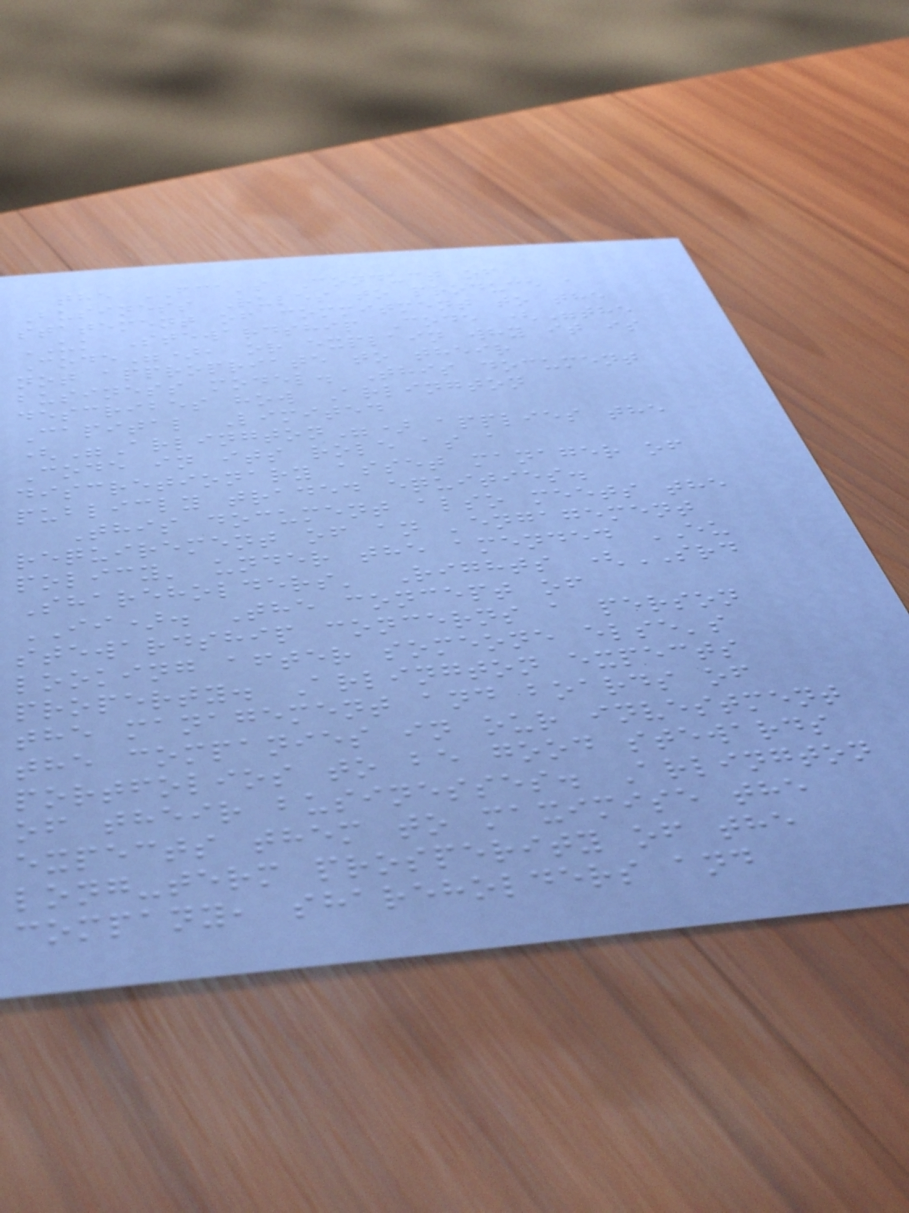the FCA's Conduct of
Business Rules to produce a
statement of commitment to the
UK Stewardship Code ("the
Code"), or explain why it is
not appropriate to their
business model. This document
describes how Arlington
Capital Limited
("Arlington") applies the
Code in its role as a
discretionary asset manager of
publicly traded equities.
This document also meets the
requirement of an 'engagement
policy' under the amended EU
Shareholders' Rights (SRD
II). The concept of
stewardship concerns a person
looking after someone else's
property. Arlington expects
the management and boards of
the companies in our investment
portfolios to be good stewards
of their businesses. Arlington
expects them to maximise the
long-term prosperity of the
company, shareholders and
